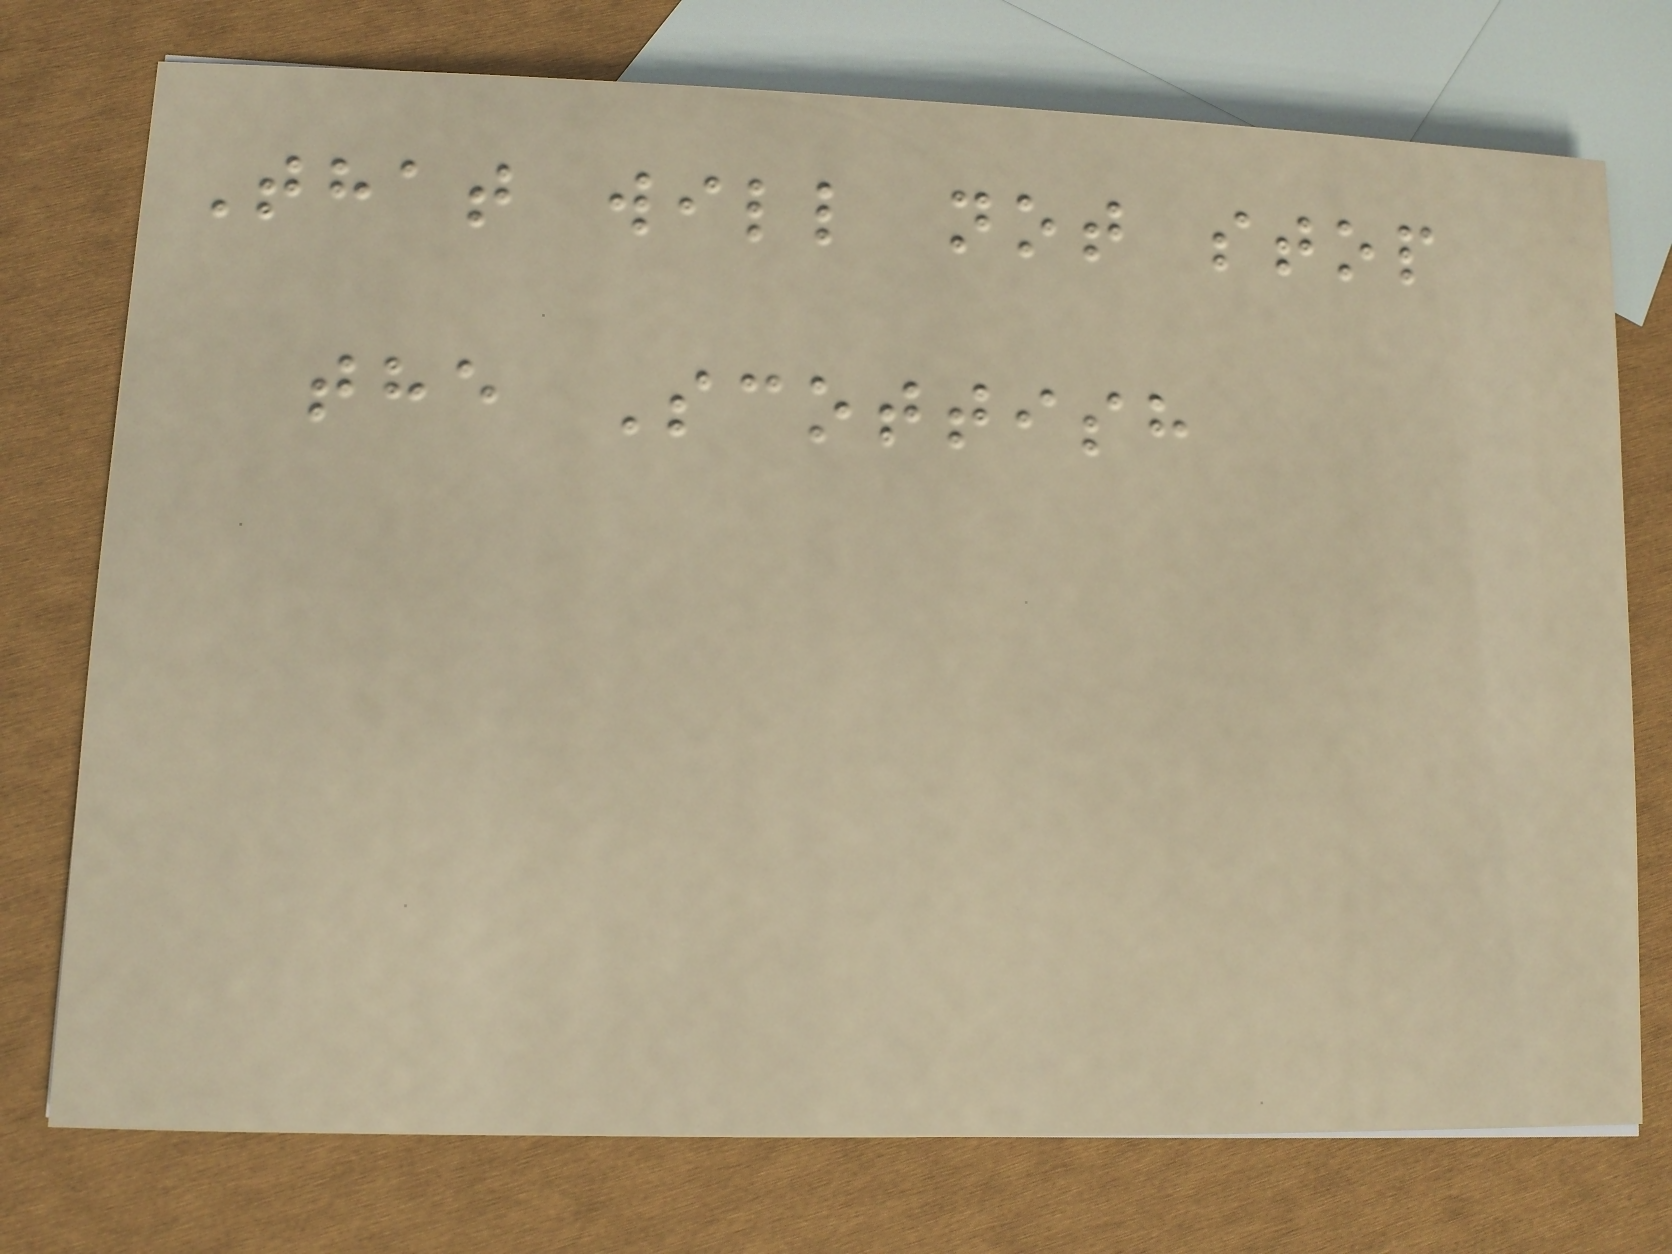That will not stop
the Scottish
